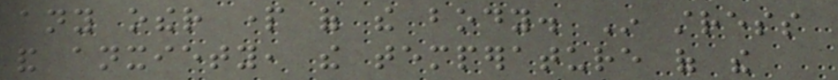any other part of the body. In stress
and anxiety, the temperature of the
